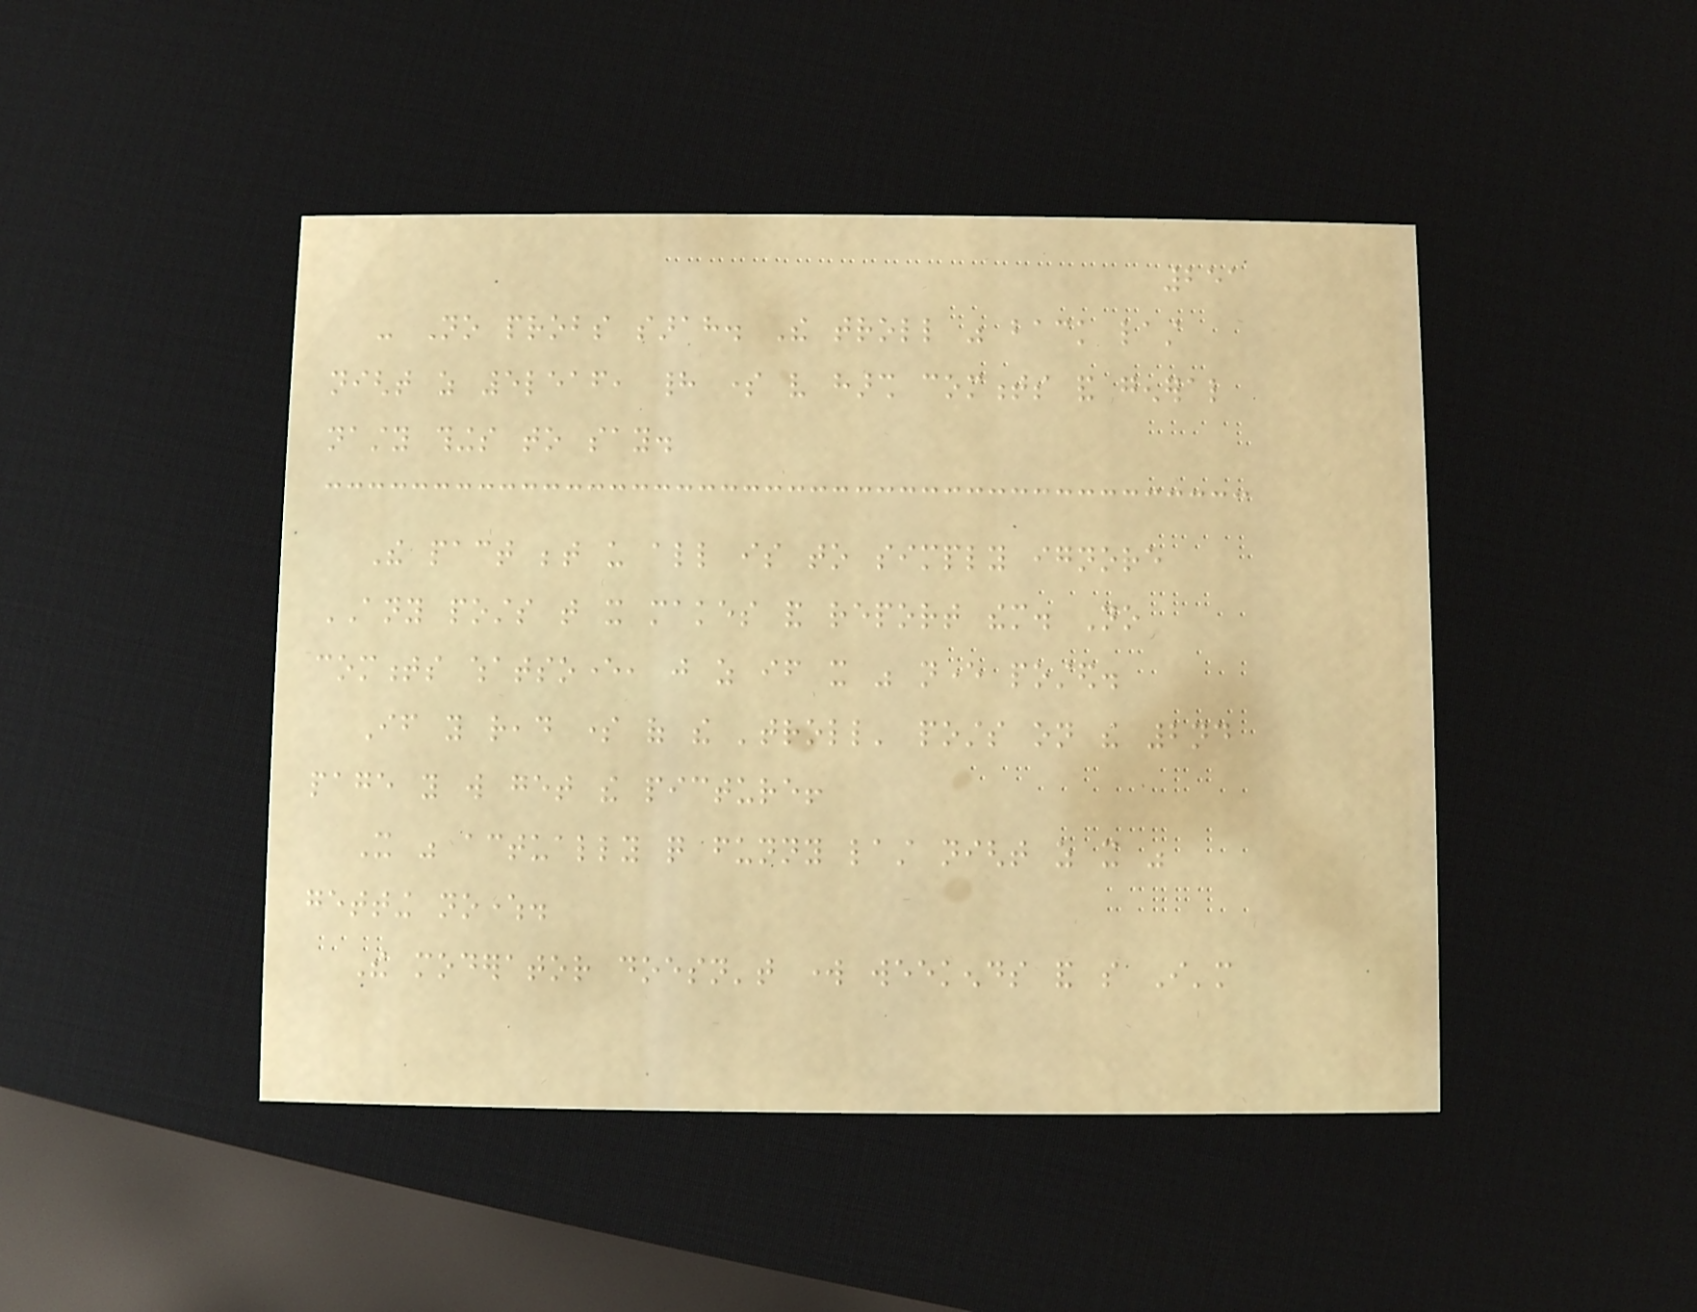251
- No probs sarah. The troll was back last
night as 5leaf, had some very harsh comments and general
nasty things to say.
The pact between us all is to simply ignore
ANY posts that it makes and report them. No
comments whatsoever, just as if it was never posted.
If you read some of the 'troll' posts on the 2nd
page you will get the picture!
It was actually quite funny last night as it was
getting nowhere.
The moderator doesn't work weekends and so I'm
